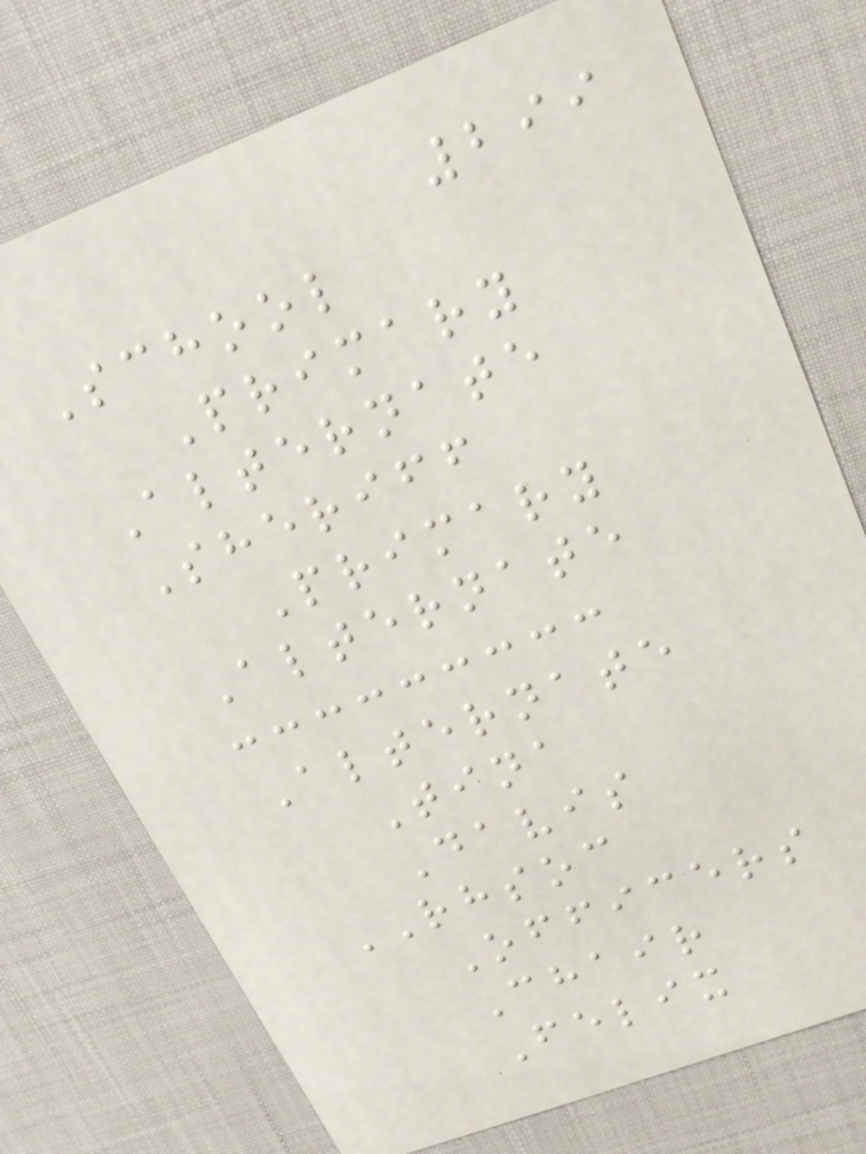299
School
Primary
Alternate
Sheriff
Primary
Alternate
Alternate
Tina
Davis
RHSOC
Officers
Chair
Felix
